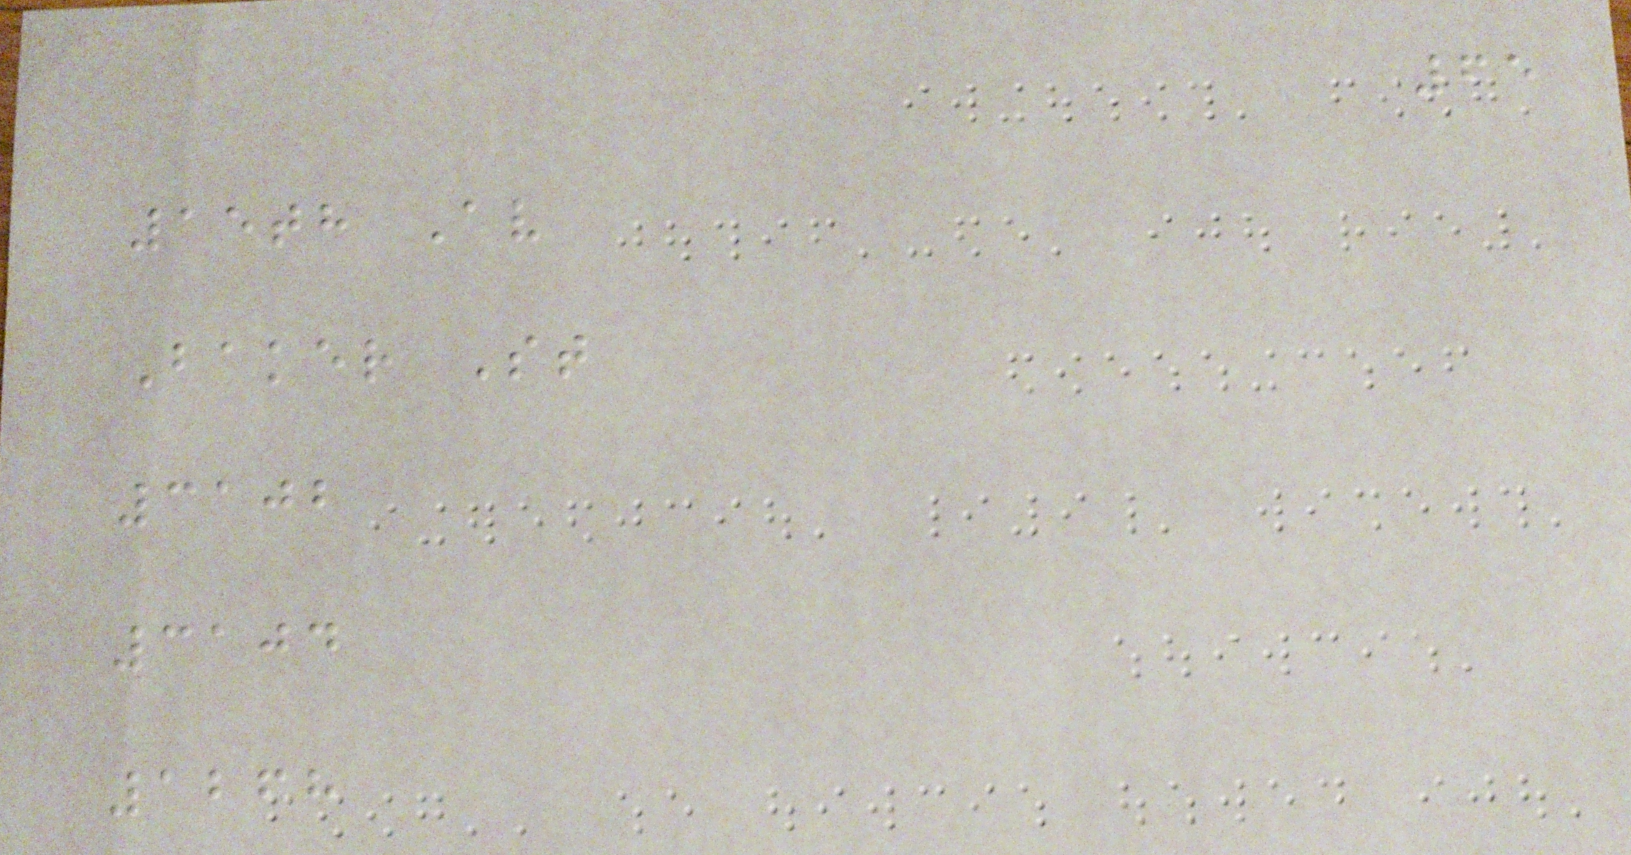65
15th Av
Baker St
3102
3104
1268
